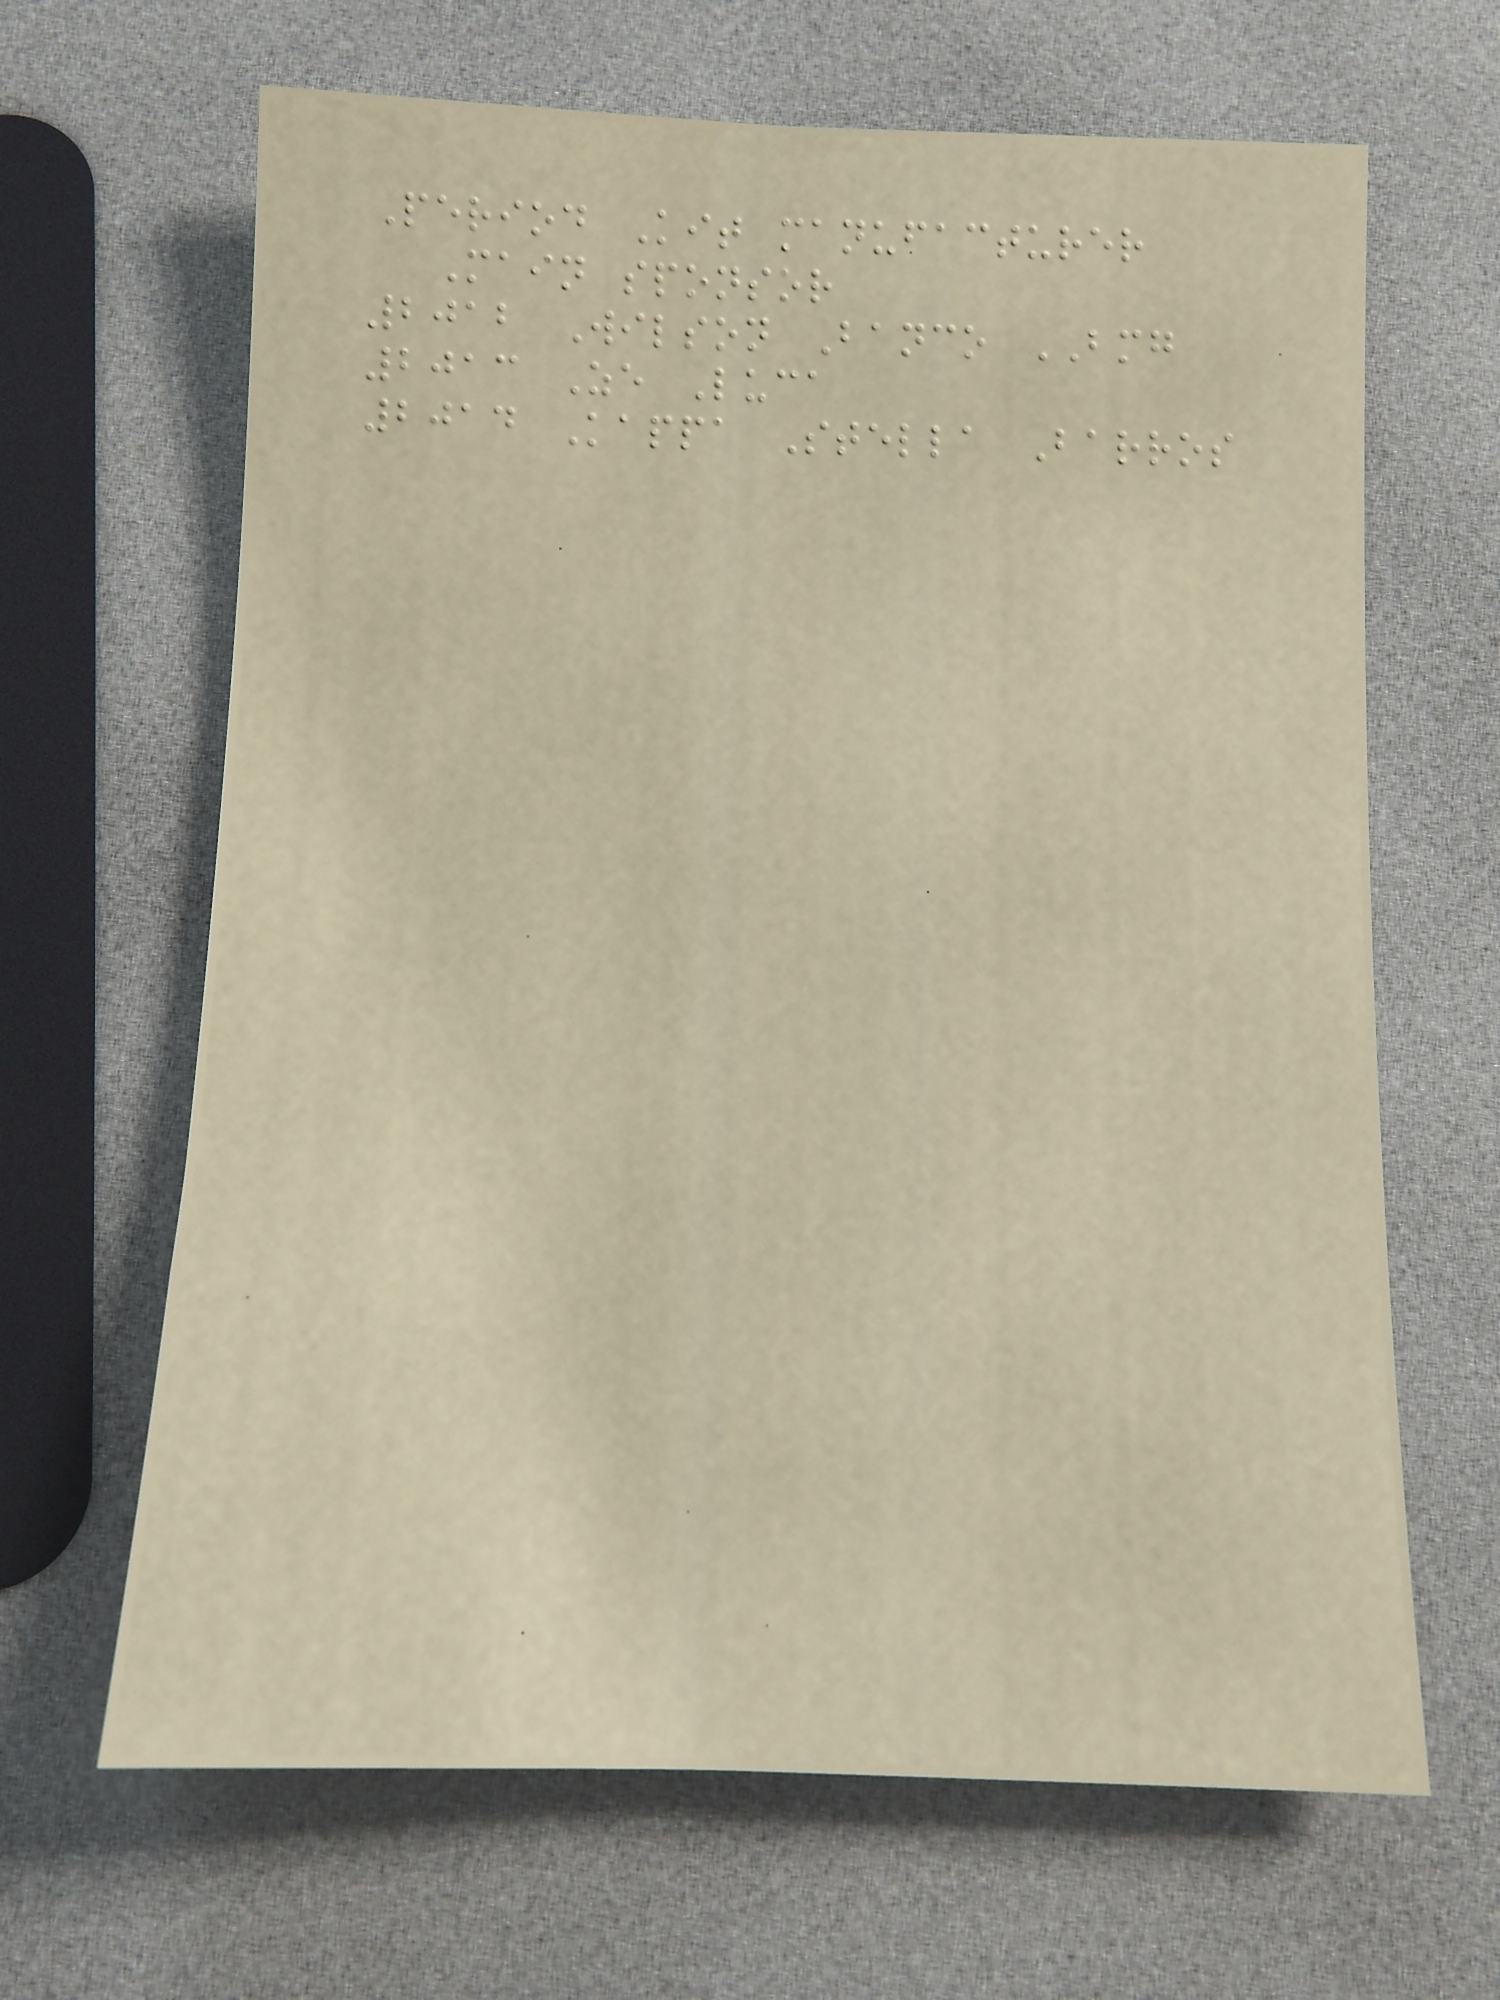Period Kit manufacturer
Main sponsor
2012 Wilson Banco BMG
2013 Ze Luca
2014 Kappa Stella Barros
